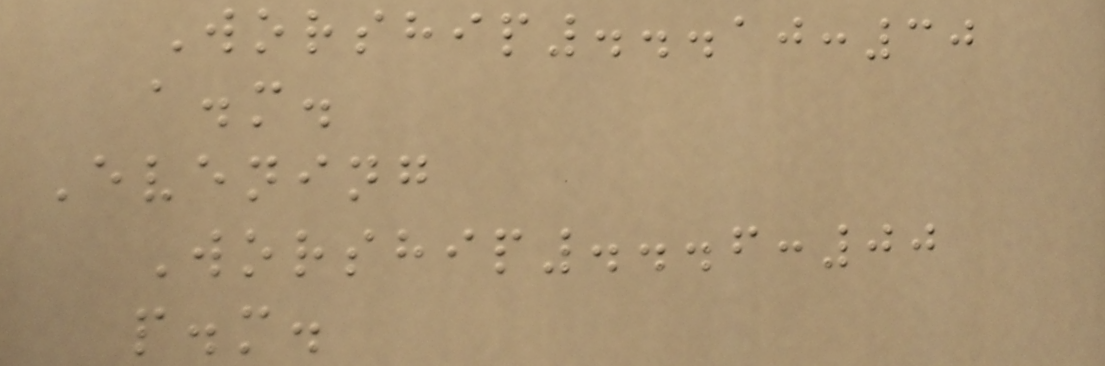Worship...10:30
a.m.
Evening
Worship...6:00
p.m.
